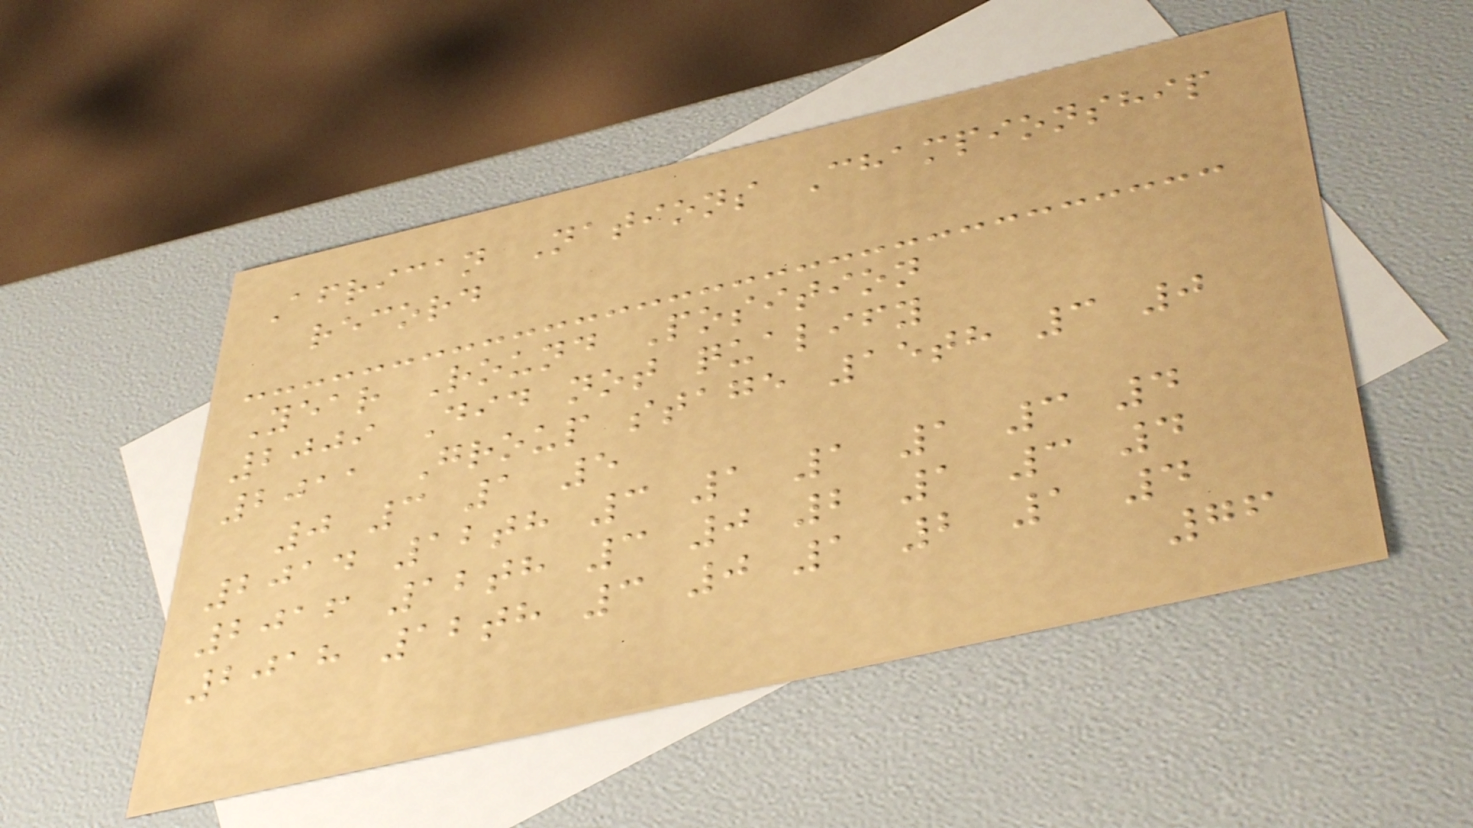African Nations Championship
record
Year Round Position
2009 Did not qualify
2011 Group stage 15th 3 0
0 3 1 5
2014 12th 3 1 1 1 3 4
2016 12th 3 0 2 1 3 4
2018 12th 3 0 1 2 1 4
76
